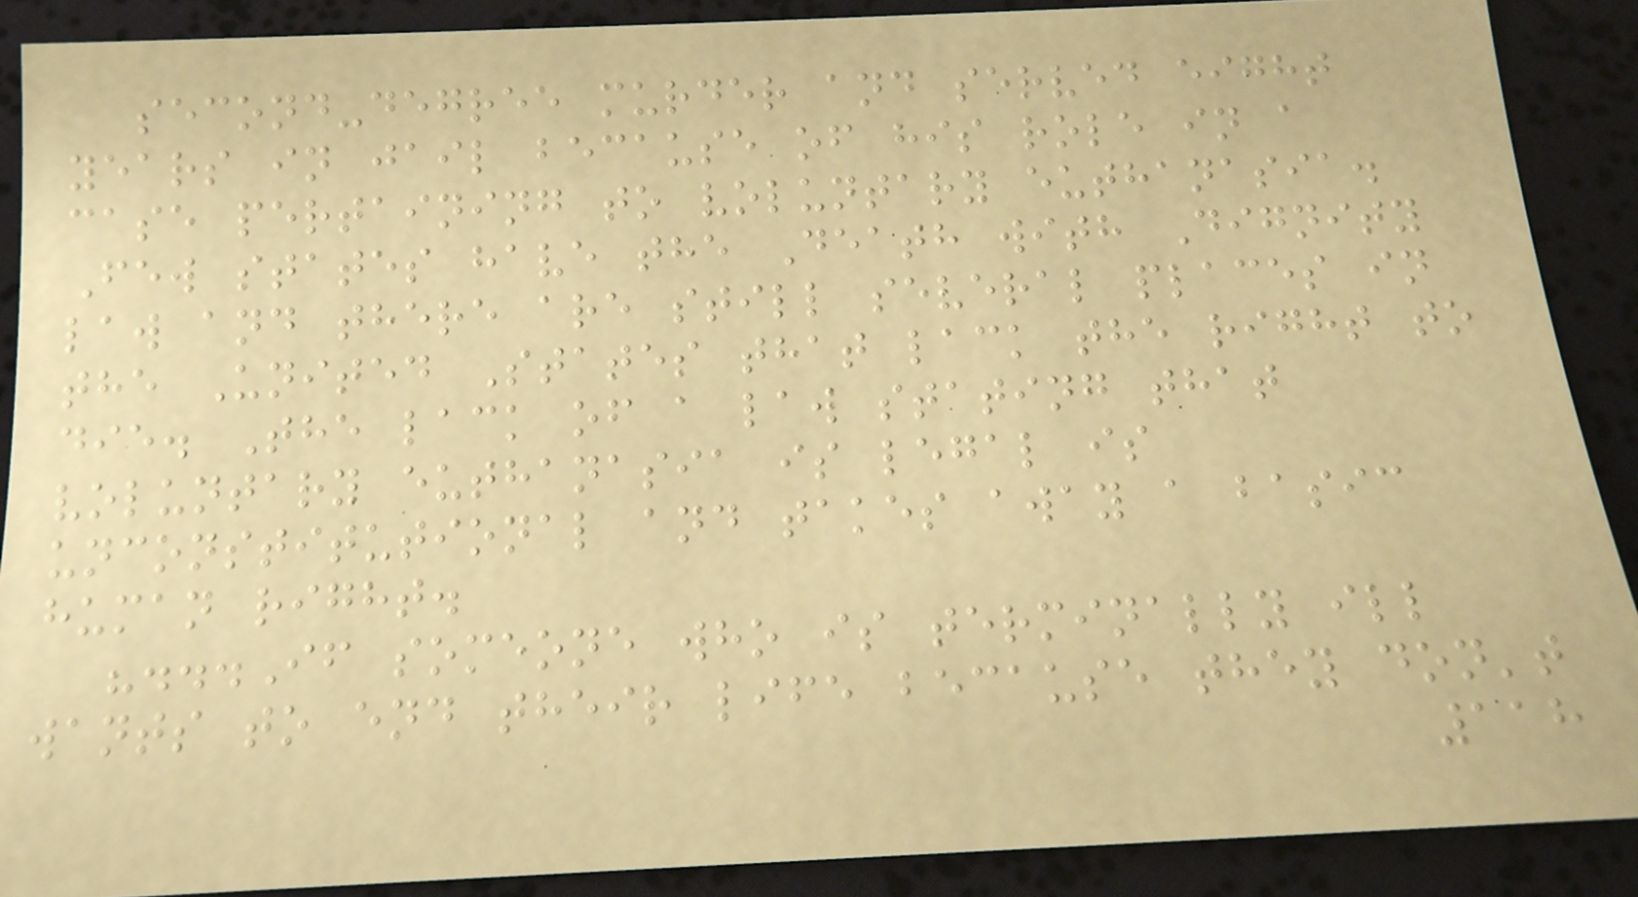second-degree murder and served eight
years in jail because of his role in a
case pertaining to voluntary euthanasia.
Few states have the Death with Dignity
law and there are still several places in
the United States that lack the right to
die. The lack of a law stating that
voluntary euthanasia is legal is
unconstitutional and takes away a basic
human right.
"...If someone who is terminally ill
wants to end their life because they don't
118
